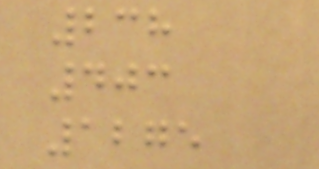238
403
1275
